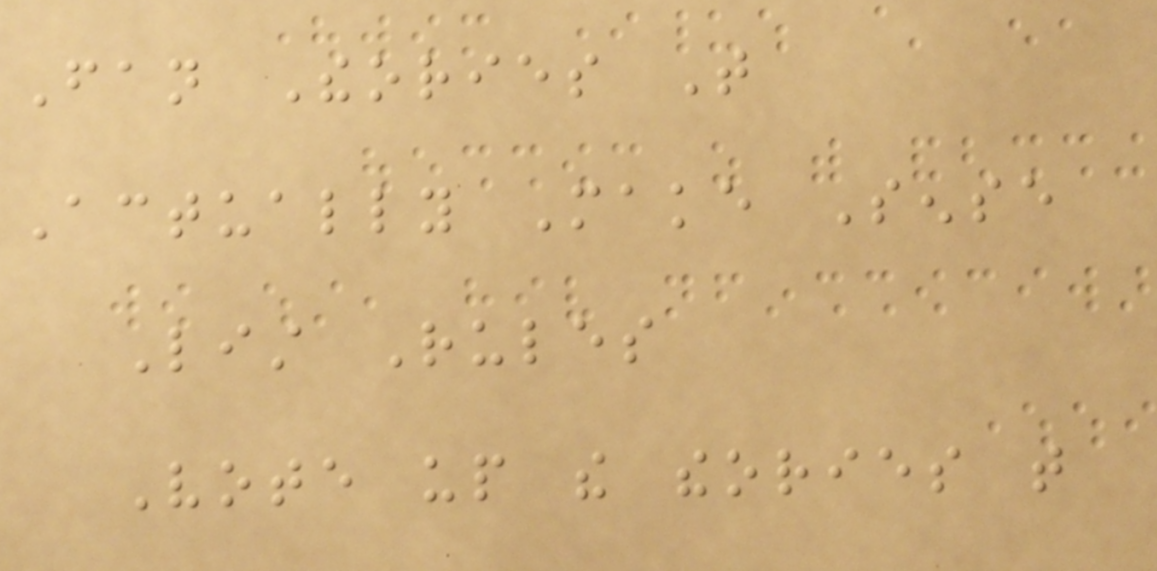Fan Theories That
Actually Make Sense
List Rules
Vote up the theories that
